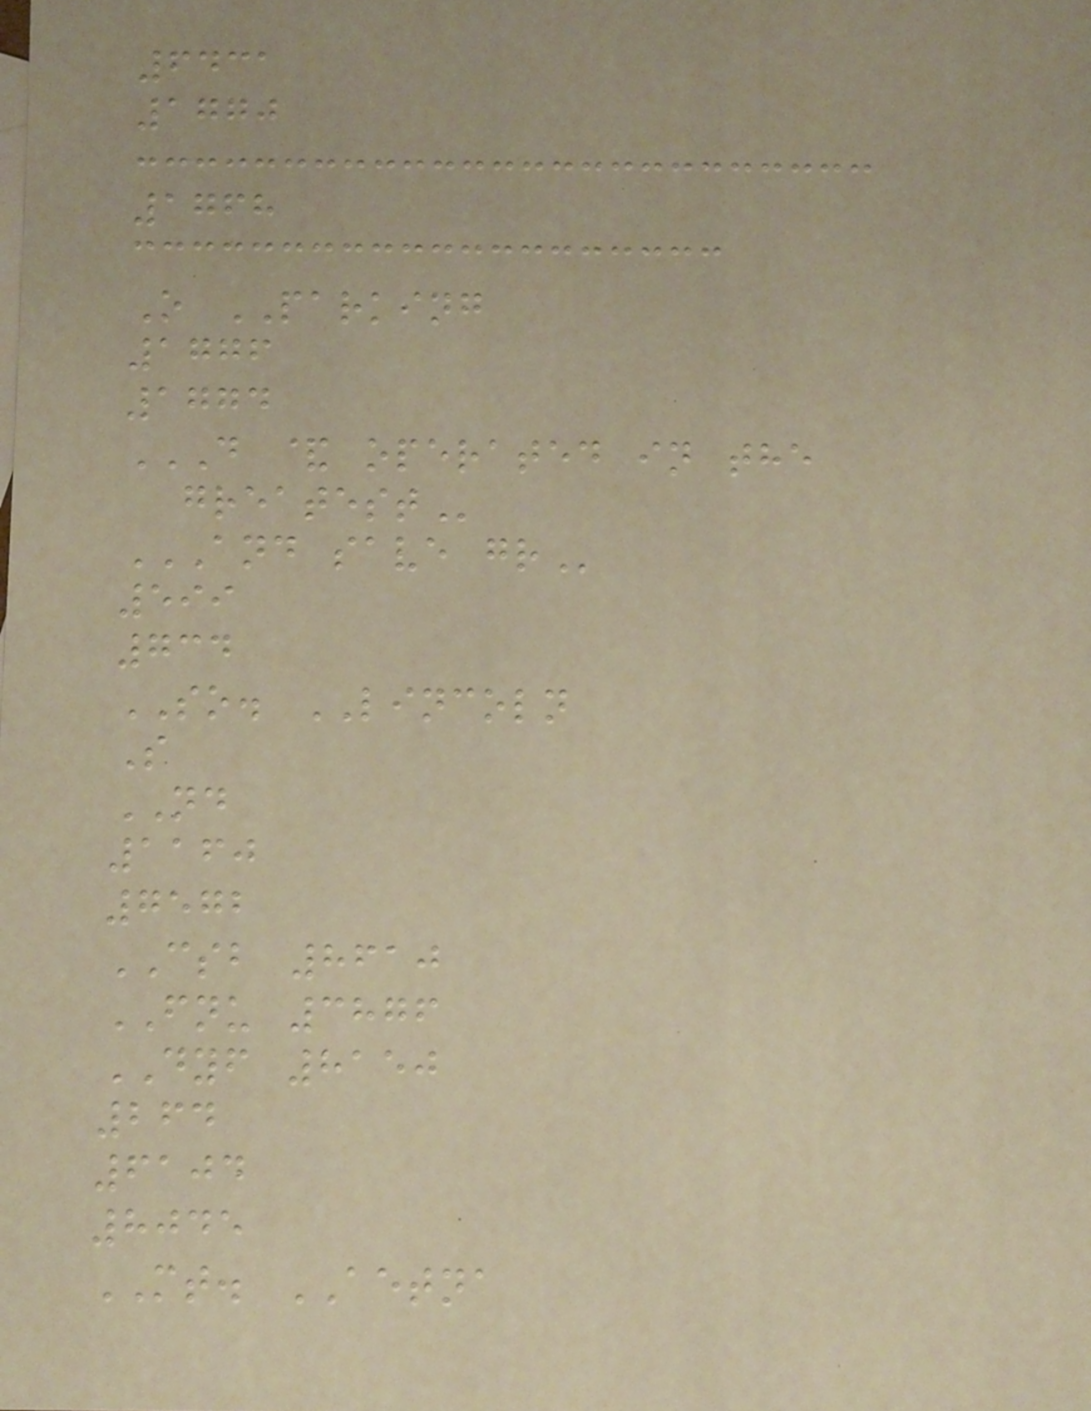6431
1770
1768
O PARKING
1776
1774
D & OPERATED IN THE
GREATEST
AND SAVE GR
599
734
SO. LINCOLN
S
ND
1160
7572
CSB 8610
FNU 3876
DYF 8150
264
6104
8045
MT. AETNA
